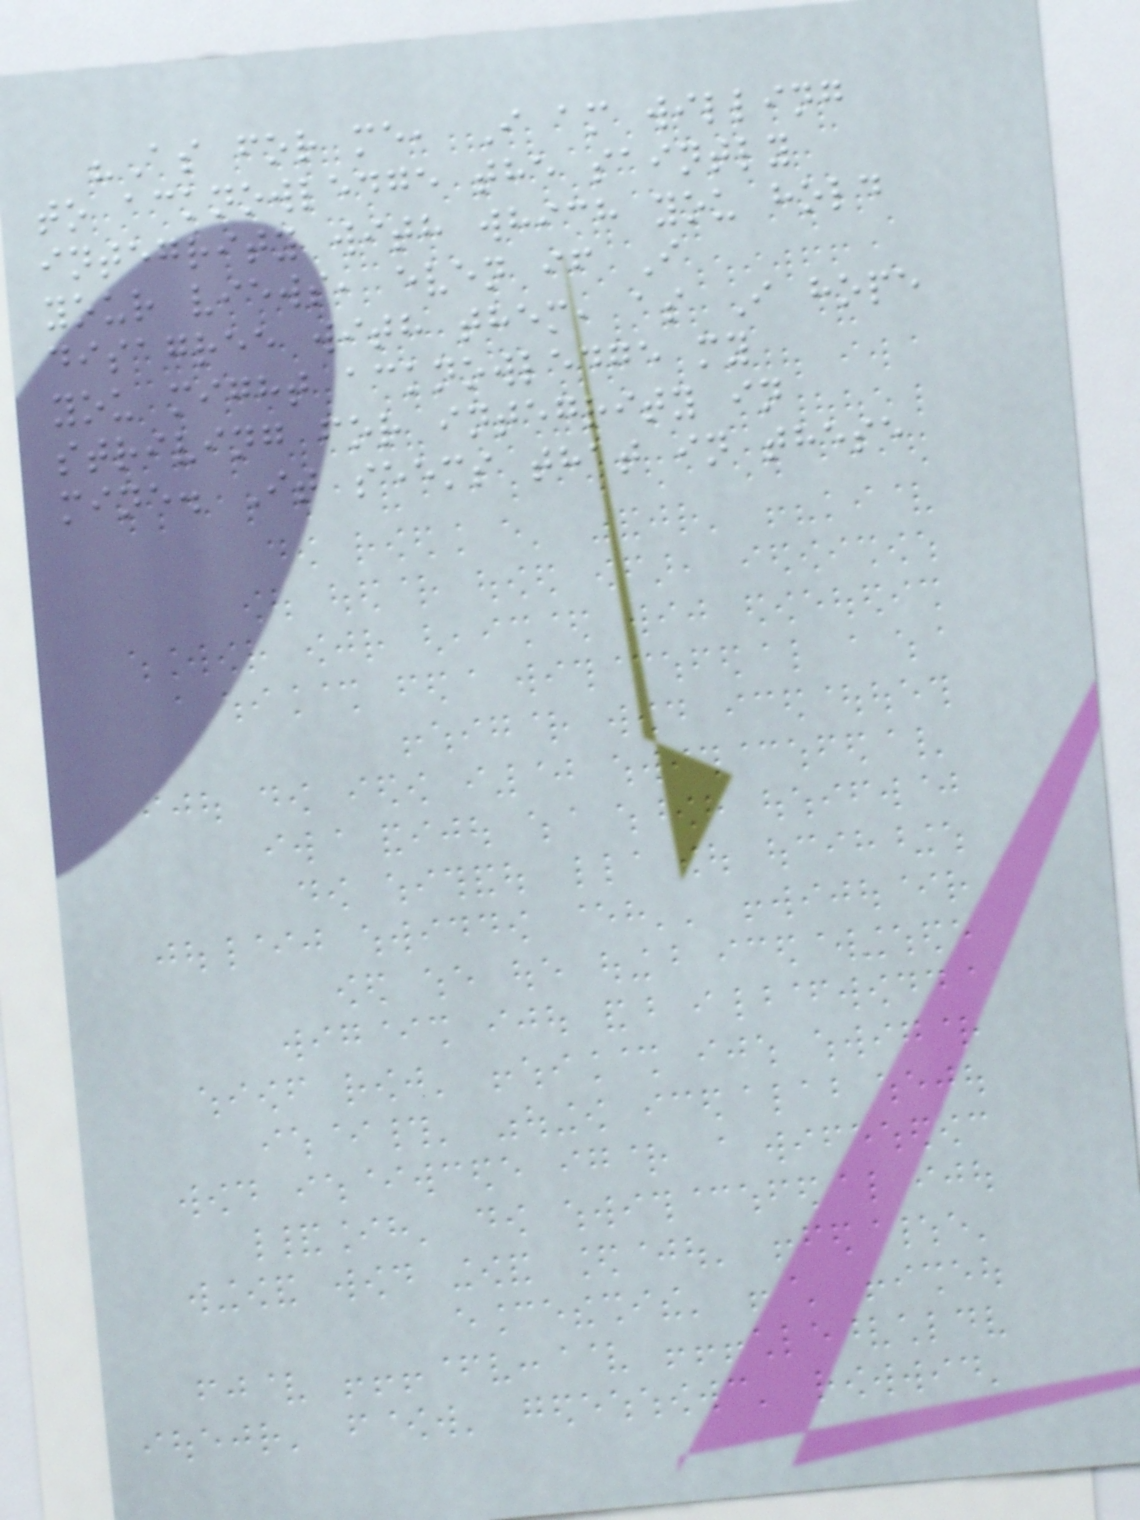"As for me, I am willing
to acknowledge the saintly
integrity with which you hold
your views, even if I
disagree with them, as I hope
you might acknowledge my
striving for integrity in
mine. It seems that in these
